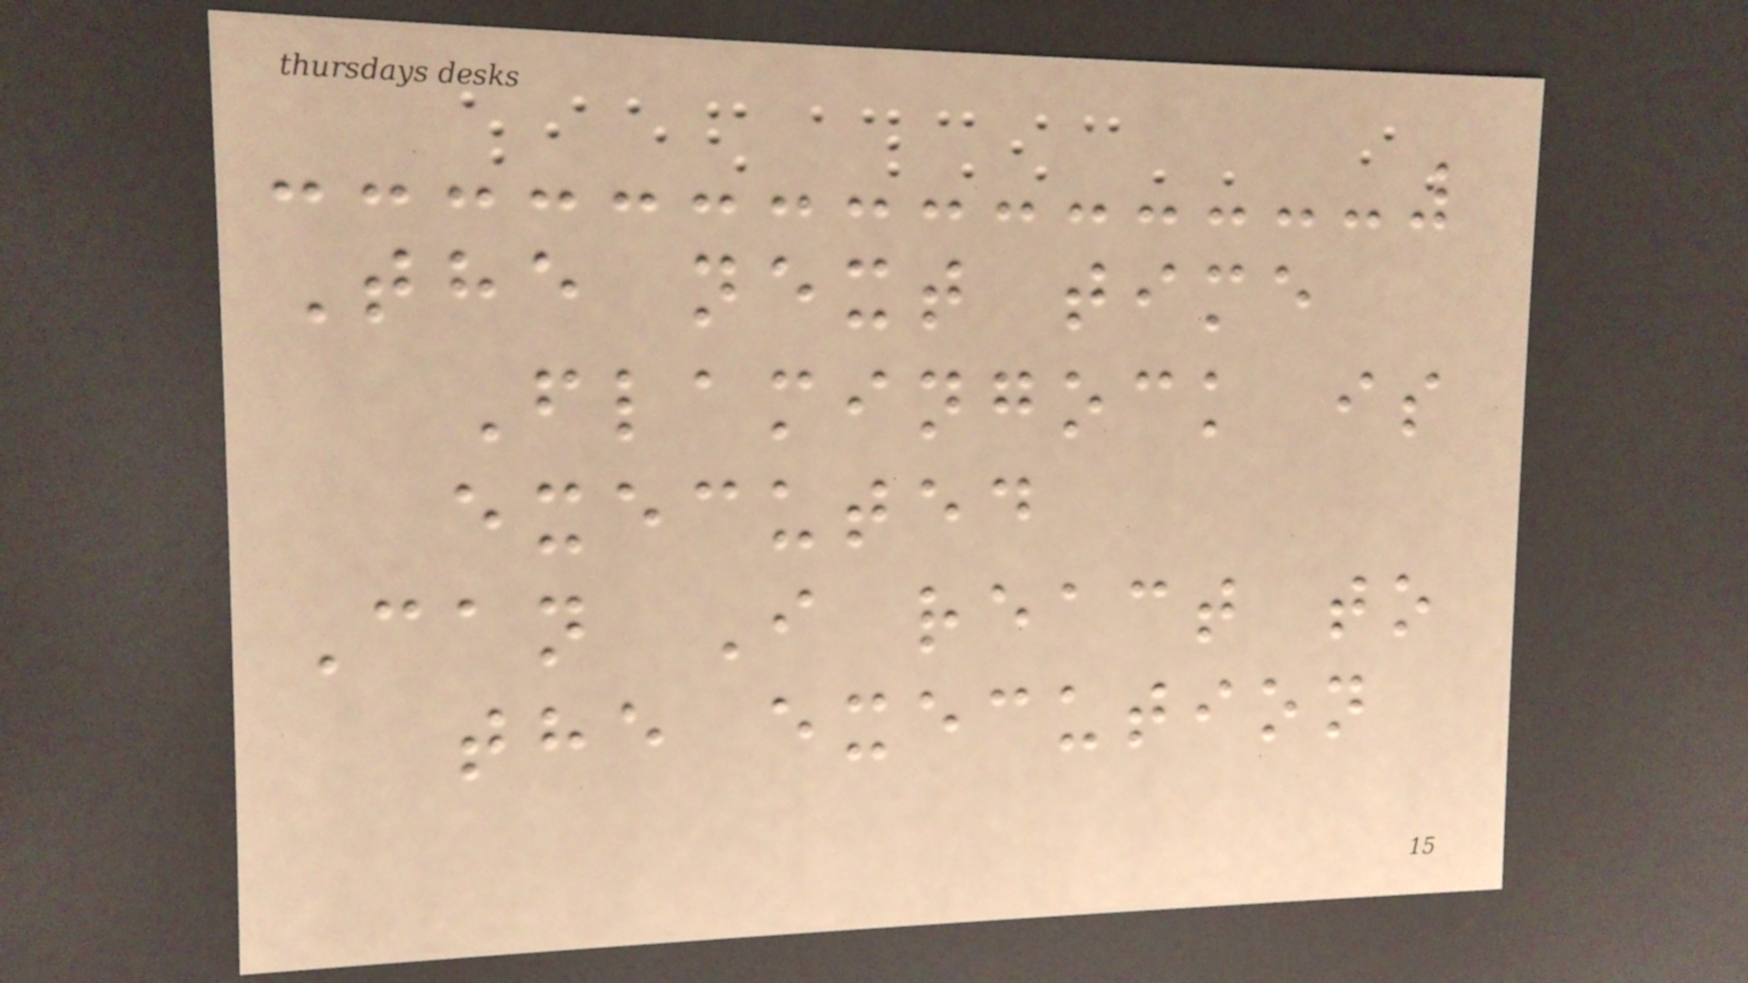The next time
Flamingock is
executed
Can I react to
the execution
